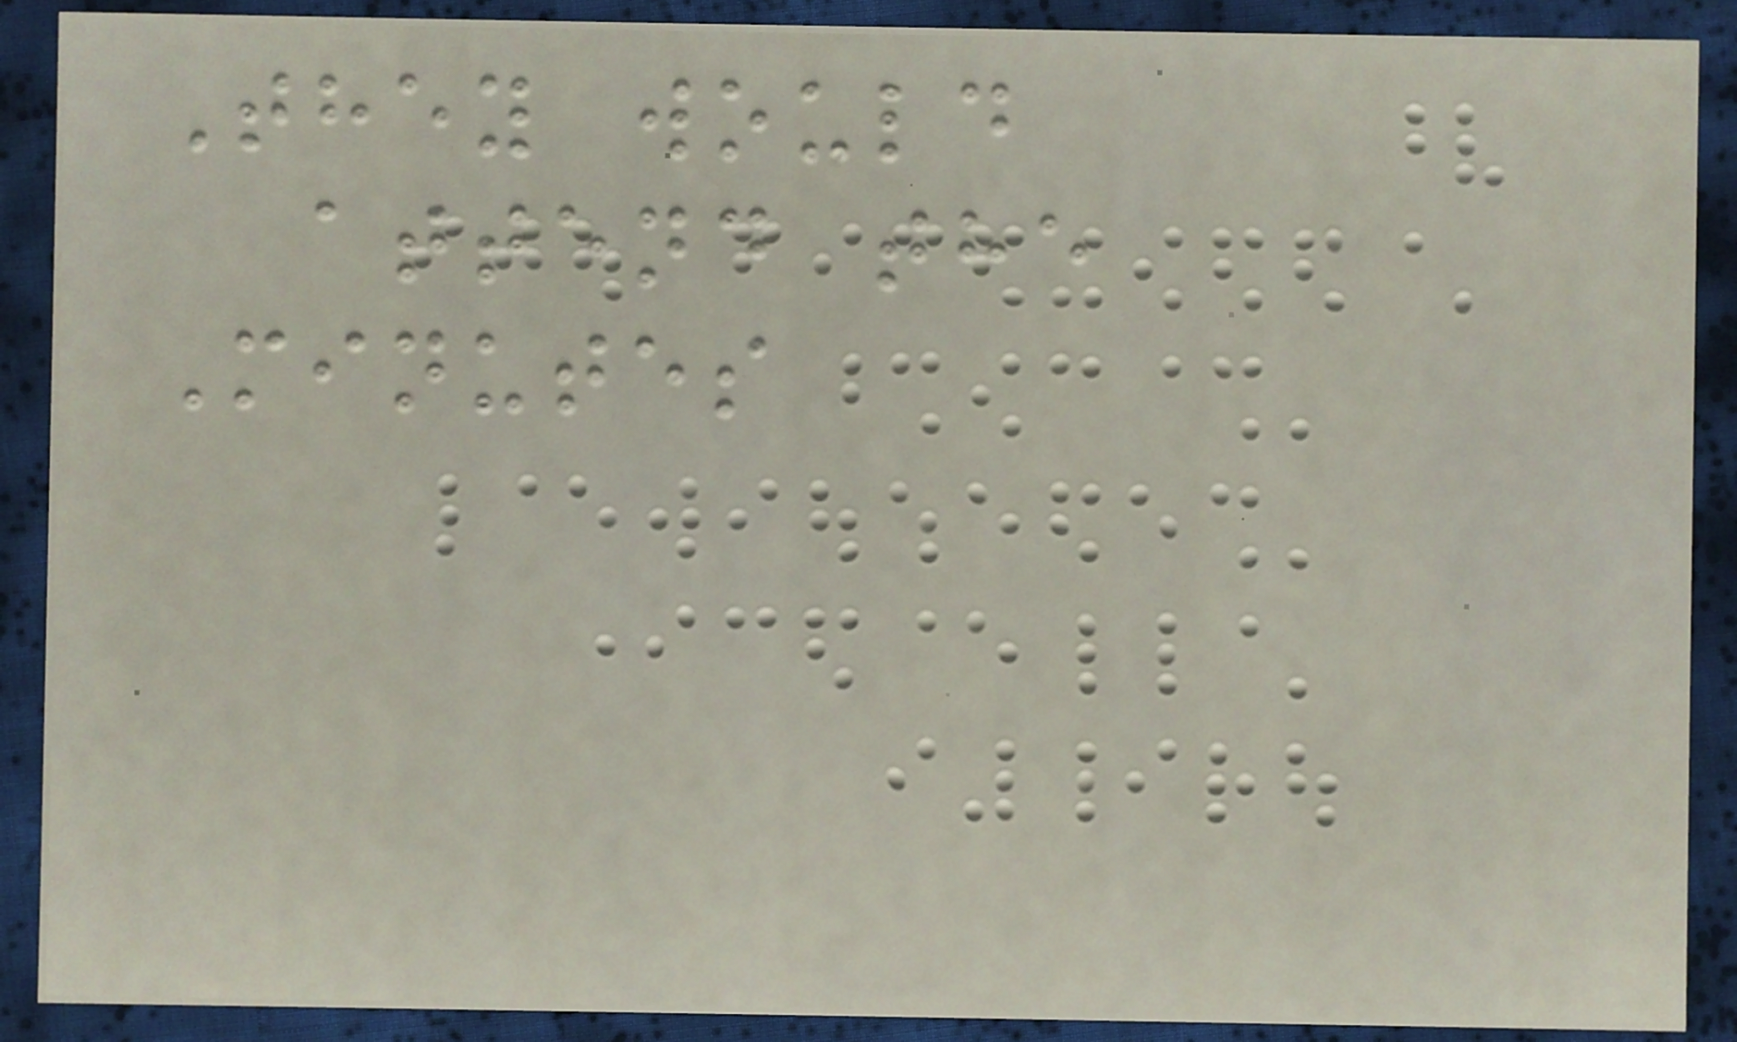They would
attend the
Minutes
